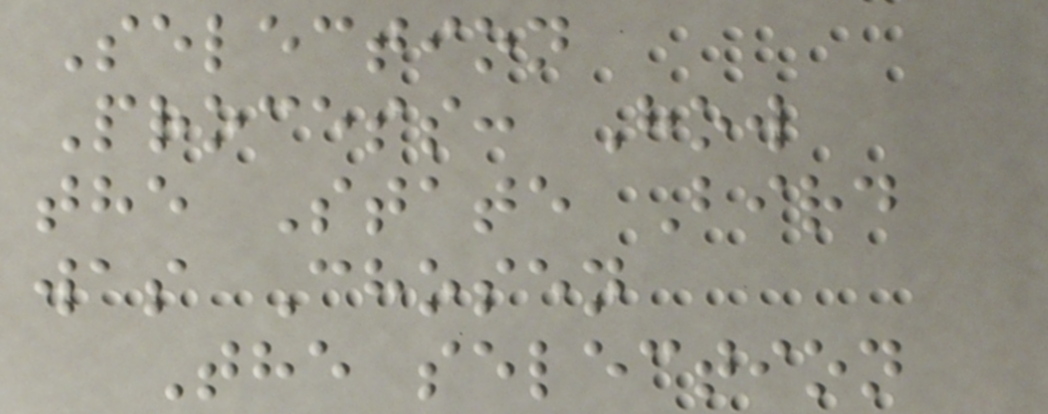Selection
Process: How
the State Bird
was Chosen
The selection
